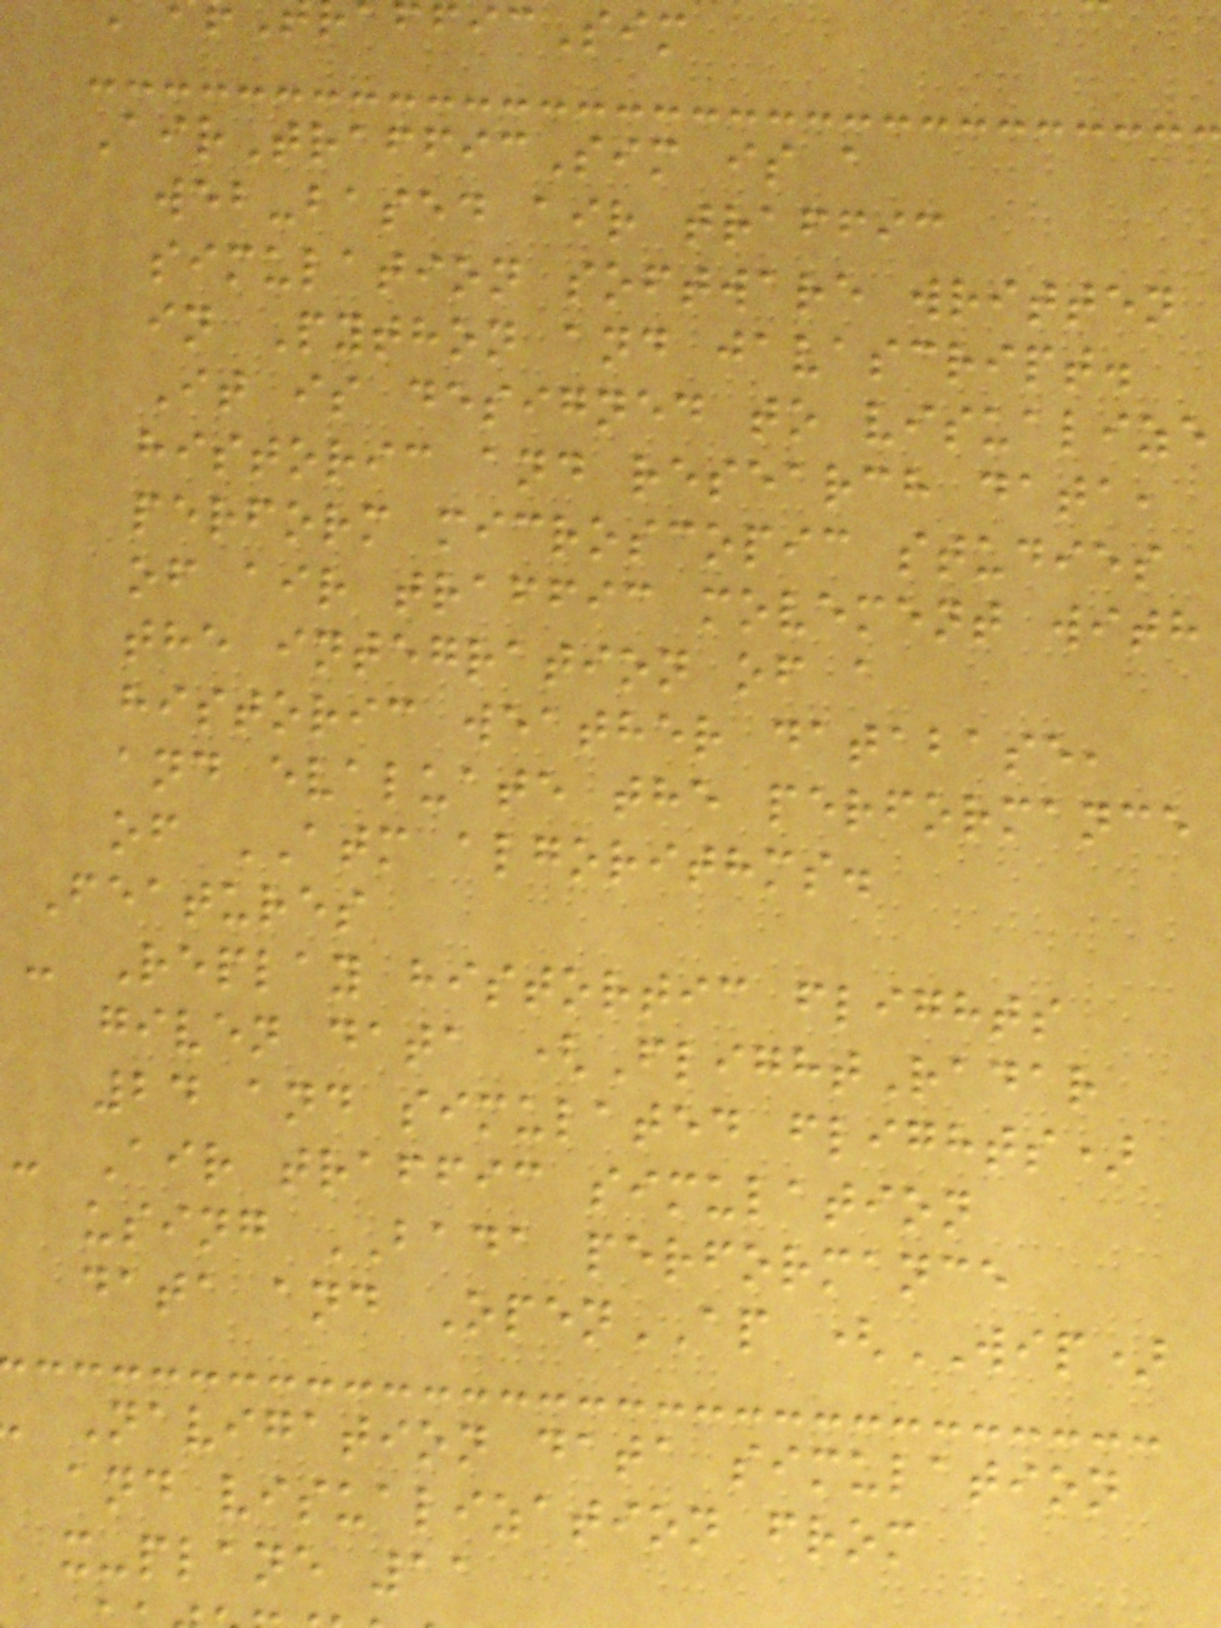fficSim
AirTrafficSim is a
web-based air traffic
simulation software written
in Python and javascript.
It is designed to visualize
historic and research data,
perform microscopic studies
of air traffic movement with
the integration of a
historic weather database,
and evaluate the performance
of ATM algorithms.
Features
- Replay histortic flights
given data (FlightRadar
24 and simulated flights)
- Air traffic simulation
using BADA performance
data and OpenAP (WIP)
Navigation data simulation
and visualization from
x-plane 11
